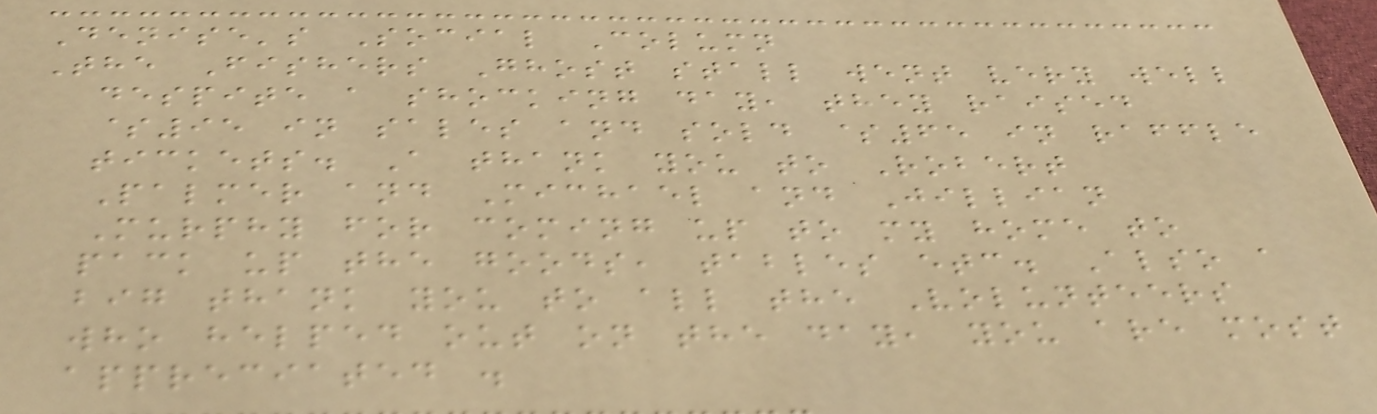Denise's Social Column
The Fishers Ghost stall went very well
despite a shocking day, they raised
$95 in sales and sold $65 in raffle
tickets. A thank you to Robert
Palmer and Michael and Jillian
Murphy for coming up to my home to
pack up the goods, tables etc. Also a
big thank you to all the Volunteers
who helped out on the day, you are most
appreciated .
